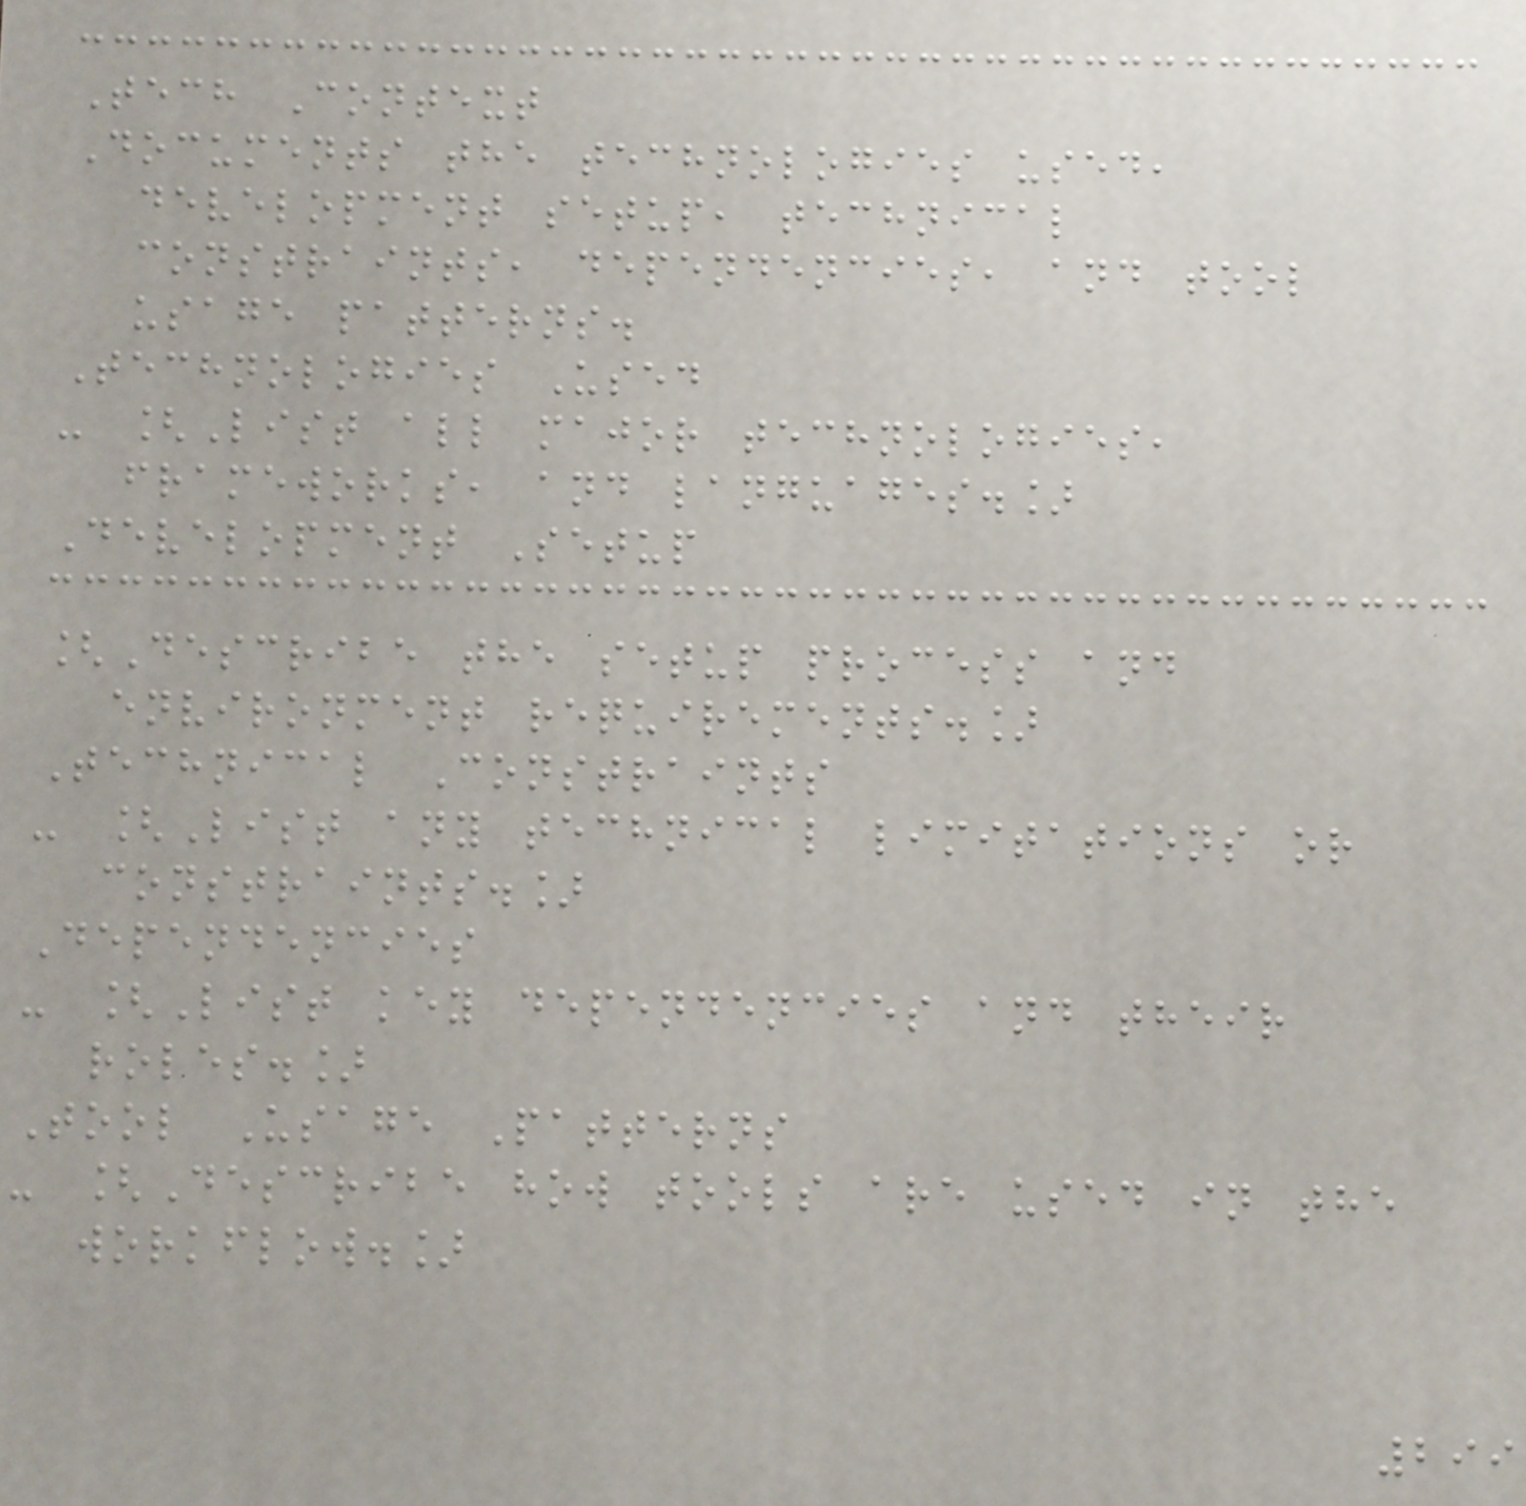Tech Context
Documents the technologies used,
development setup, technical
constraints, dependencies, and tool
usage patterns.
Technologies Used
- [List all major technologies,
frameworks, and languages.]
Development Setup
[Describe the setup process and
environment requirements.]
Technical Constraints
- [List any technical limitations or
constraints.]
Dependencies
- [List key dependencies and their
roles.]
Tool Usage Patterns
- [Describe how tools are used in the
workflow.]
299
